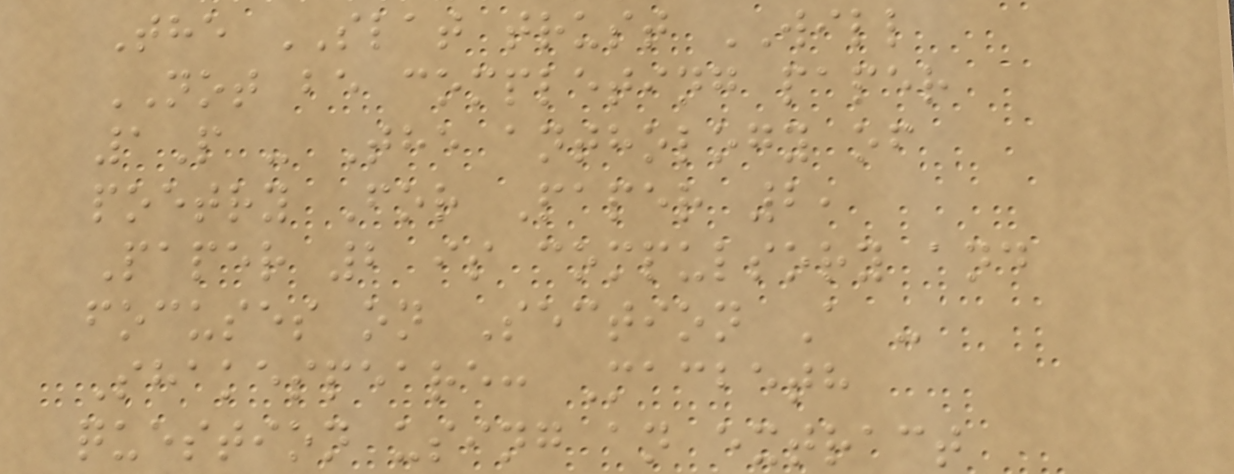The SLAT trust WILL
NOT be completing paper
1P - The anthology of
poetry For Paper 2,
Paper 2 is compulsory and
focuses on Section A -
Shakespeare: Macbeth
question using an extract
